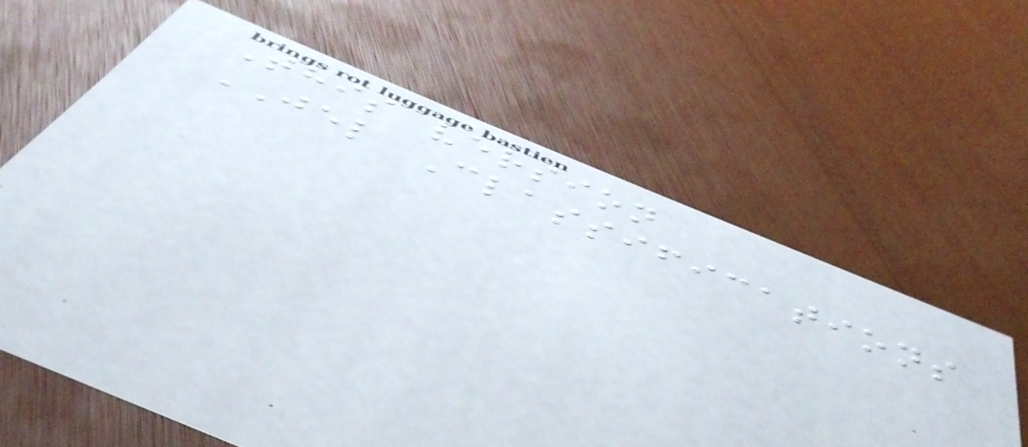This version
JEL Classifications
